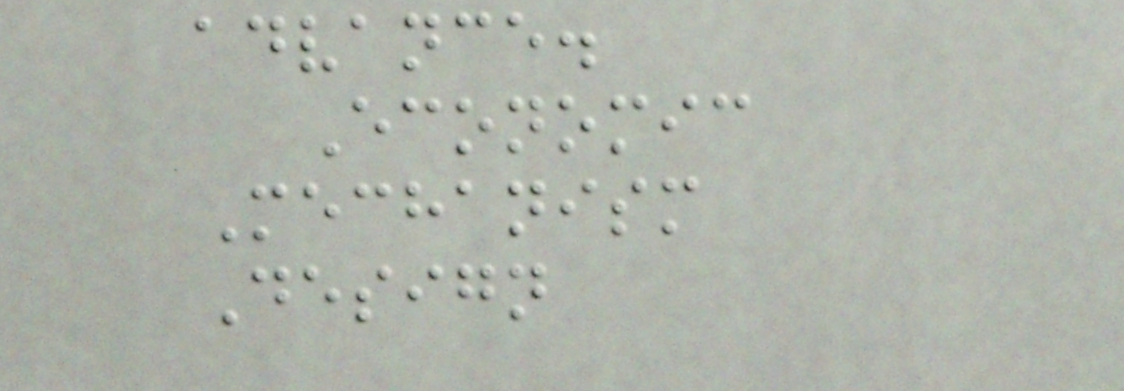advance.
Economic
Mechanism
Design
